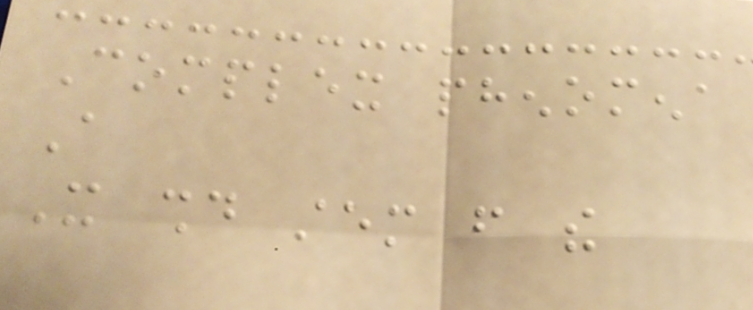Complex phenomena
A
It should stem from the
